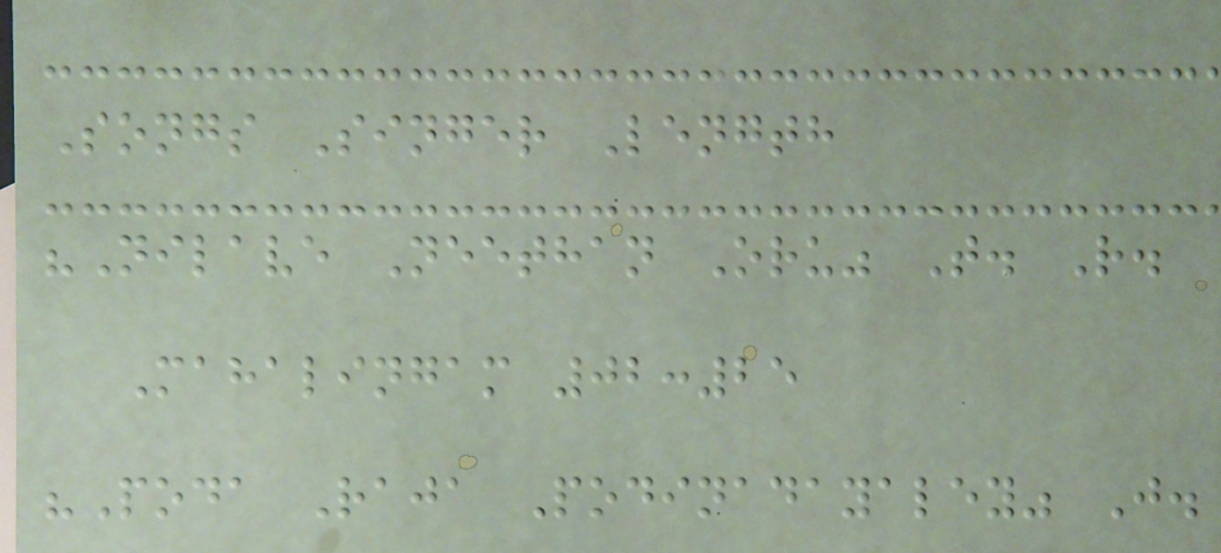Songs Singer Length
"Nilave Neethan Oru" T. R.
Mahalingam 02:25
"Poda Raja Podinadayaley" J.
